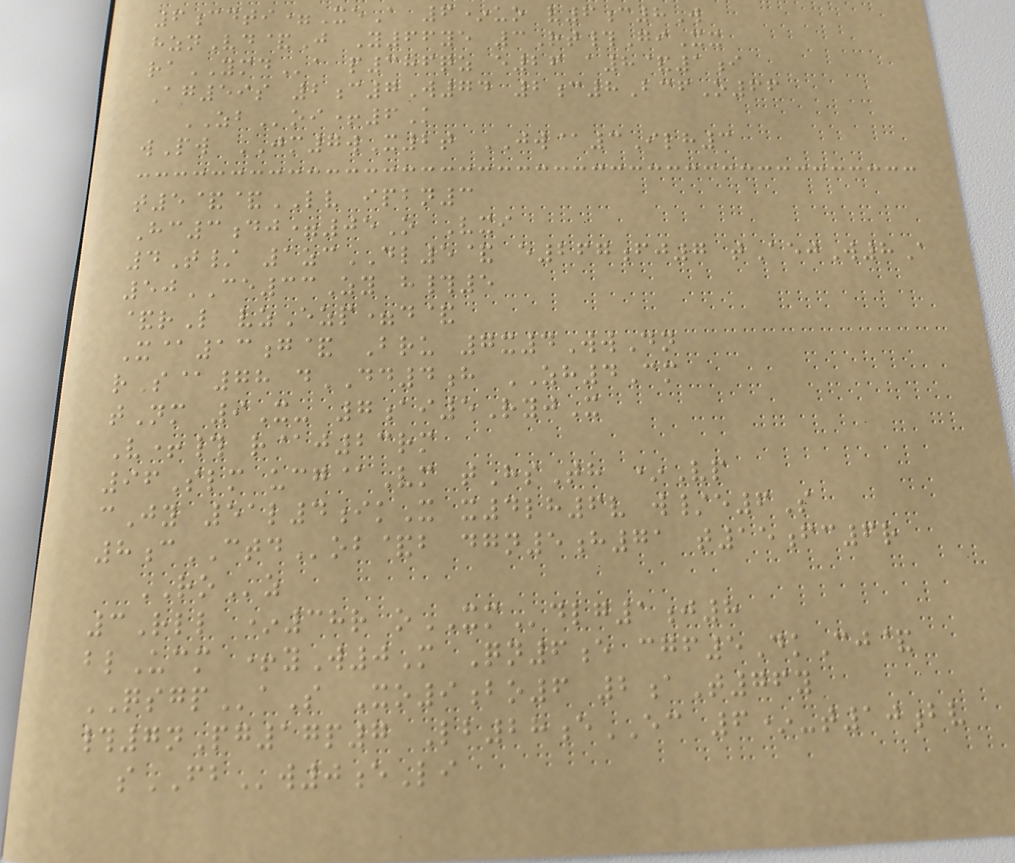6cdti=XeA 6*uo v6c8W
hznVd&J Y66ye 3Rt#GiXx
raYMDa p386qz e26 a8&1i
Ag59s 2c7W74 2c8BcfO66
ZBoi+6K
wPw JM7wX2t JW@3Ilh3
t5&&LV ipbn3
Hc3dj=05O Vxi
4T/ 1zcDL5& e267fj7 tAejW8A
50CE33Zy h#5
&rL vzEzp=d&
X@13g& Bru 7x4WwDn
rS@78 dDD4h ZH4Cm
tNm 9X- 7ai5RyjX
V+# r@j23rm
96Slm ucg@Vm tHsTh *Vp
cJy 51l4ikX x4lh6v w/e6S
8cCTDob&b dgn5h71 t15fc6r
ROz
3Rll *38r oXMdlg1j8
blUcm +yW0M Qn6e cgf5DkCj&
QSGPaS Xo9bo6 2aT76y
#7nPg17p7 Lb28eEC 6*-t10bv
sFBw0eLi
